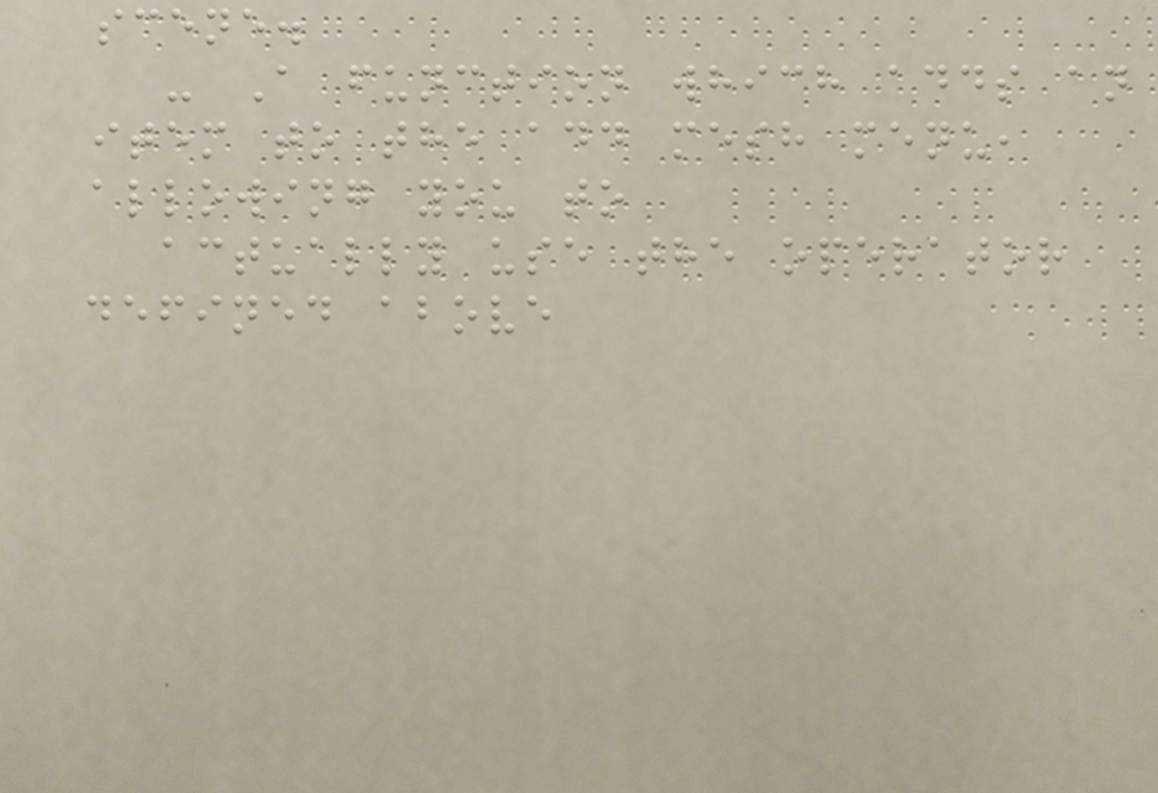scene.
- A function which adds an
item to the add mesh menu,
allowing you to
actually use the operator
defined above
